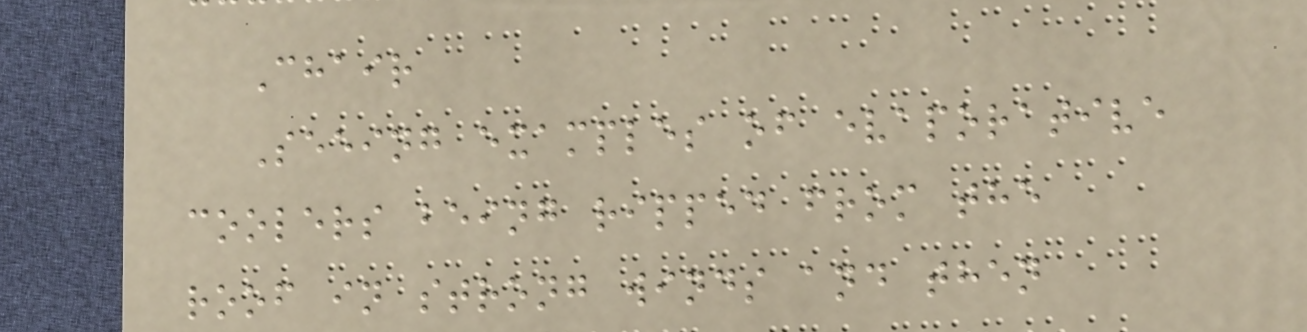Chair
Seeing examples of evaporative
coolers being ripped from the
roof in strong winds and then
